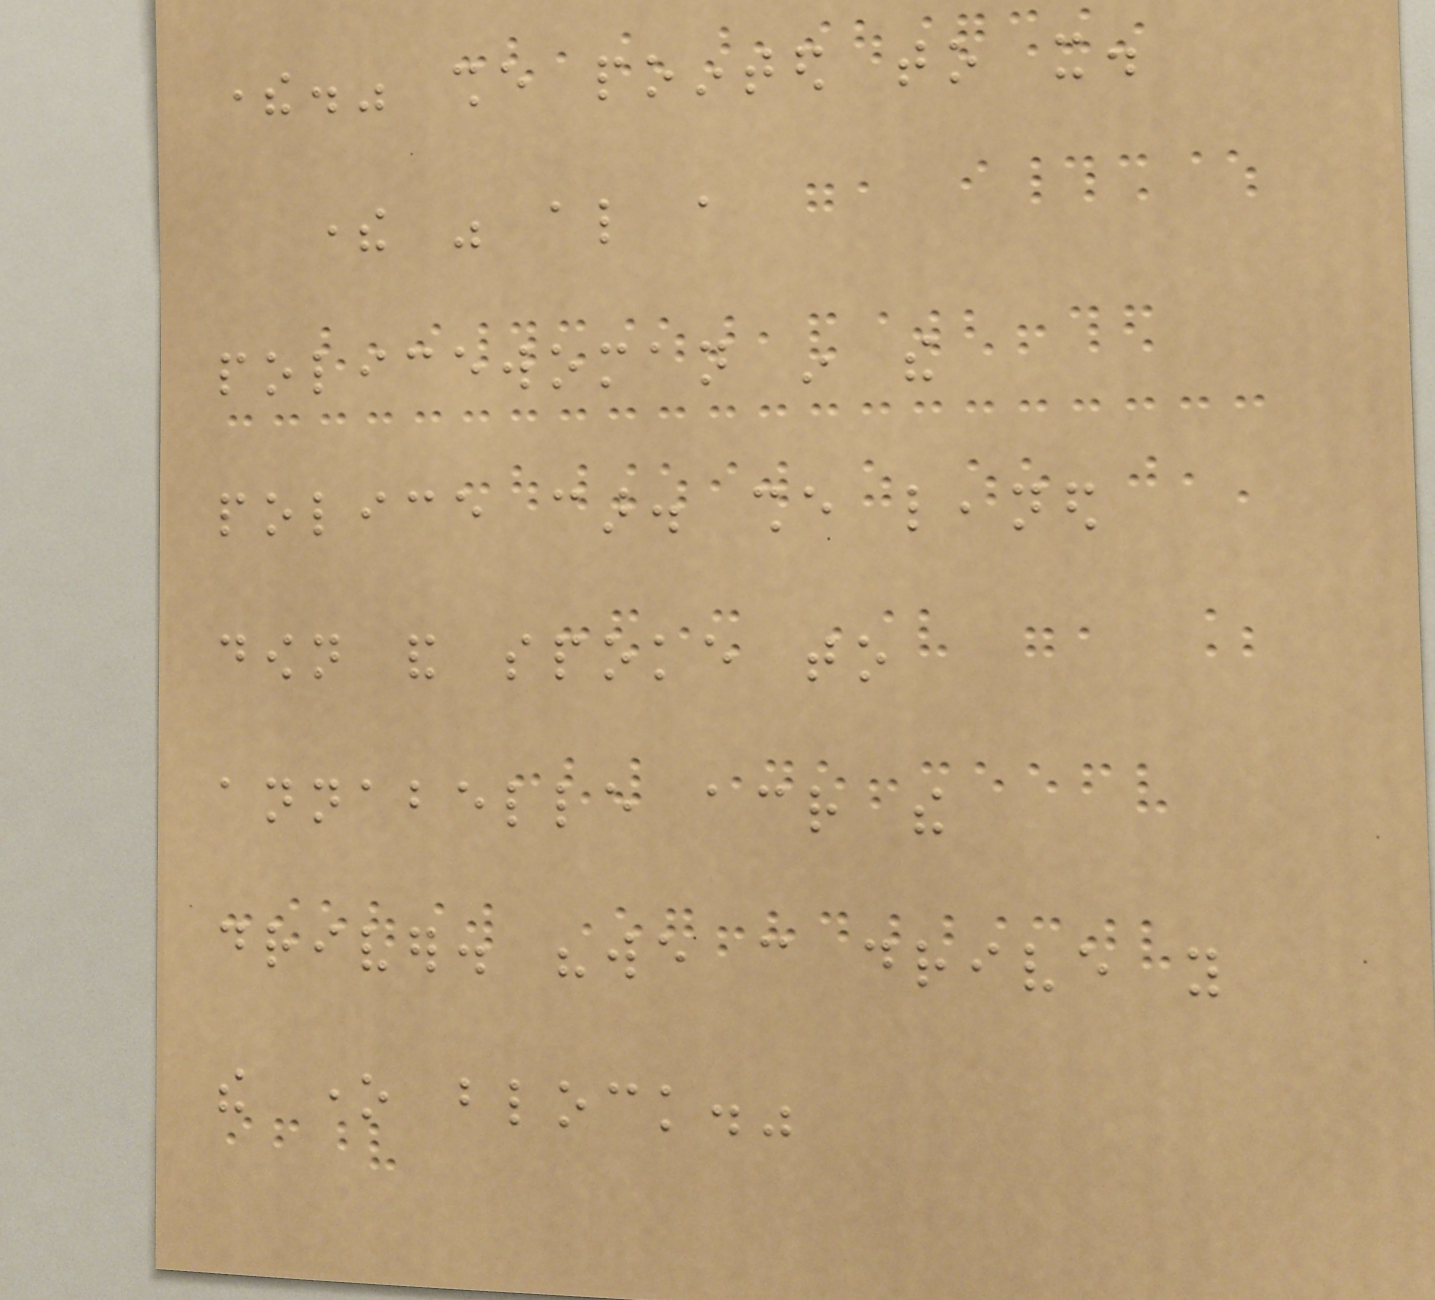there." she pointed to it.
there was also a
policewoman in the
police car. she leaned
down and spoke to
annabelle across the
driver. "we can drive you
the one block."
